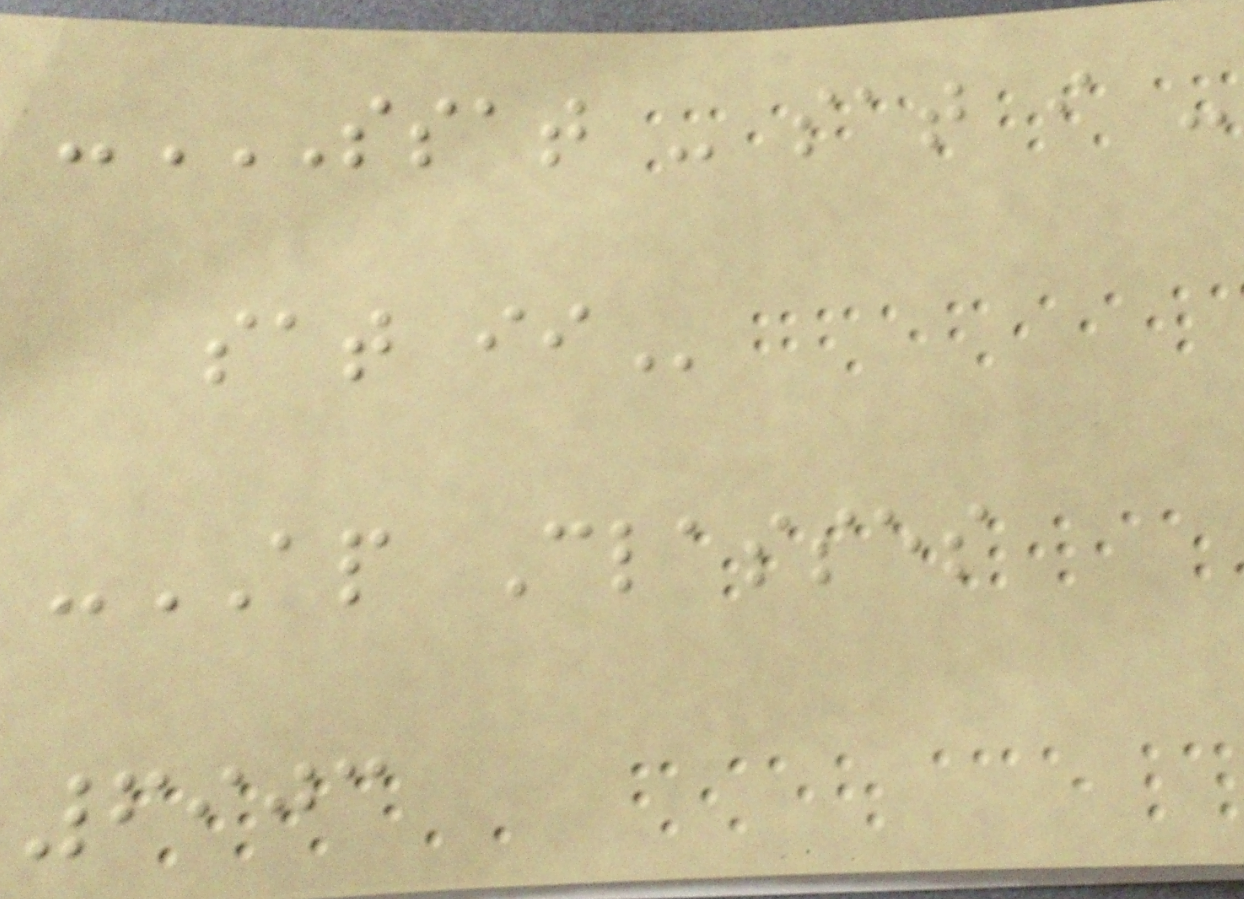-SSAT - SAT I -
SAT II
-AP Classes
6903
